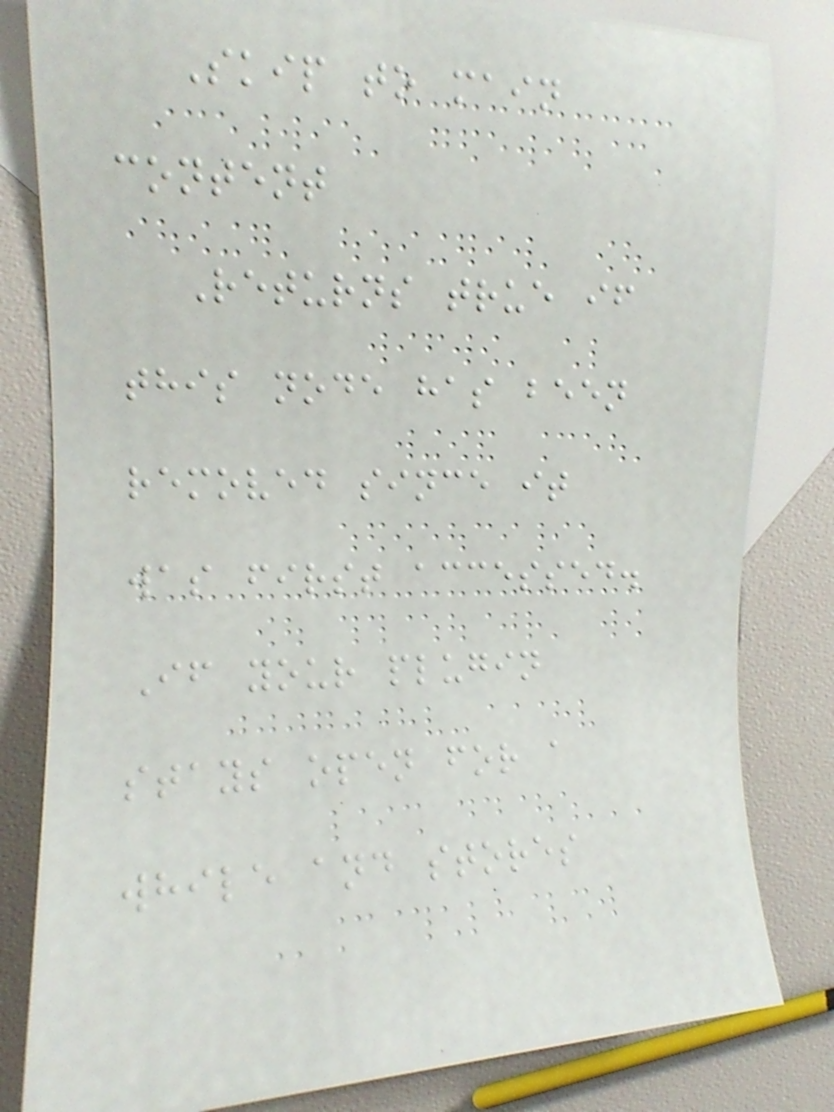Skip to main
content
Returns true if
this node has been
removed since it
was first accessed.
If your plugin
stays open for a
while and stores
